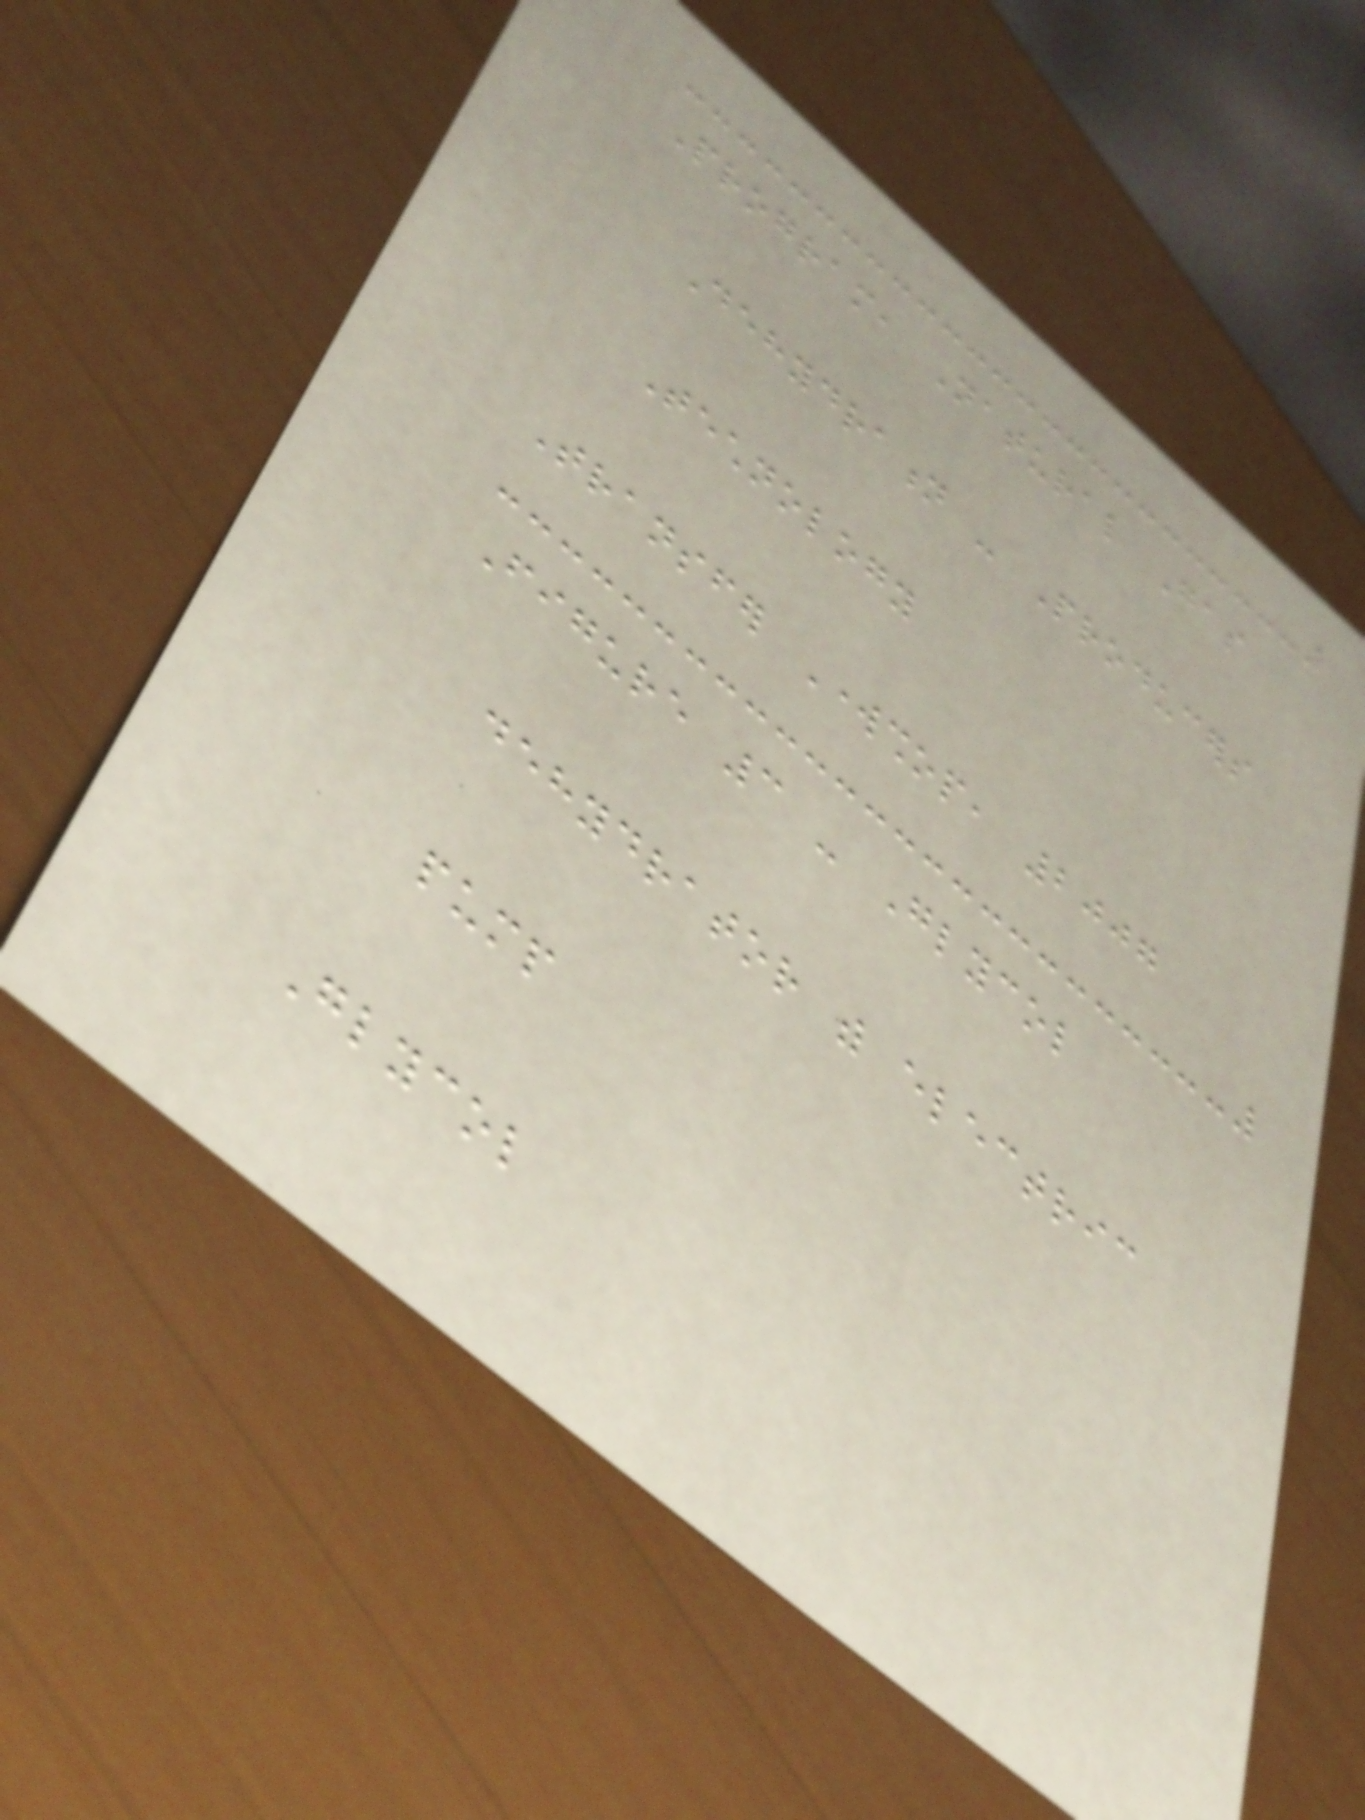Program, Natural Gas
Dehydration - Producers
Technology
Transfer Workshop, 2007
Figure 3 - Glycol
dehydrator with electric
pump
Glycol
